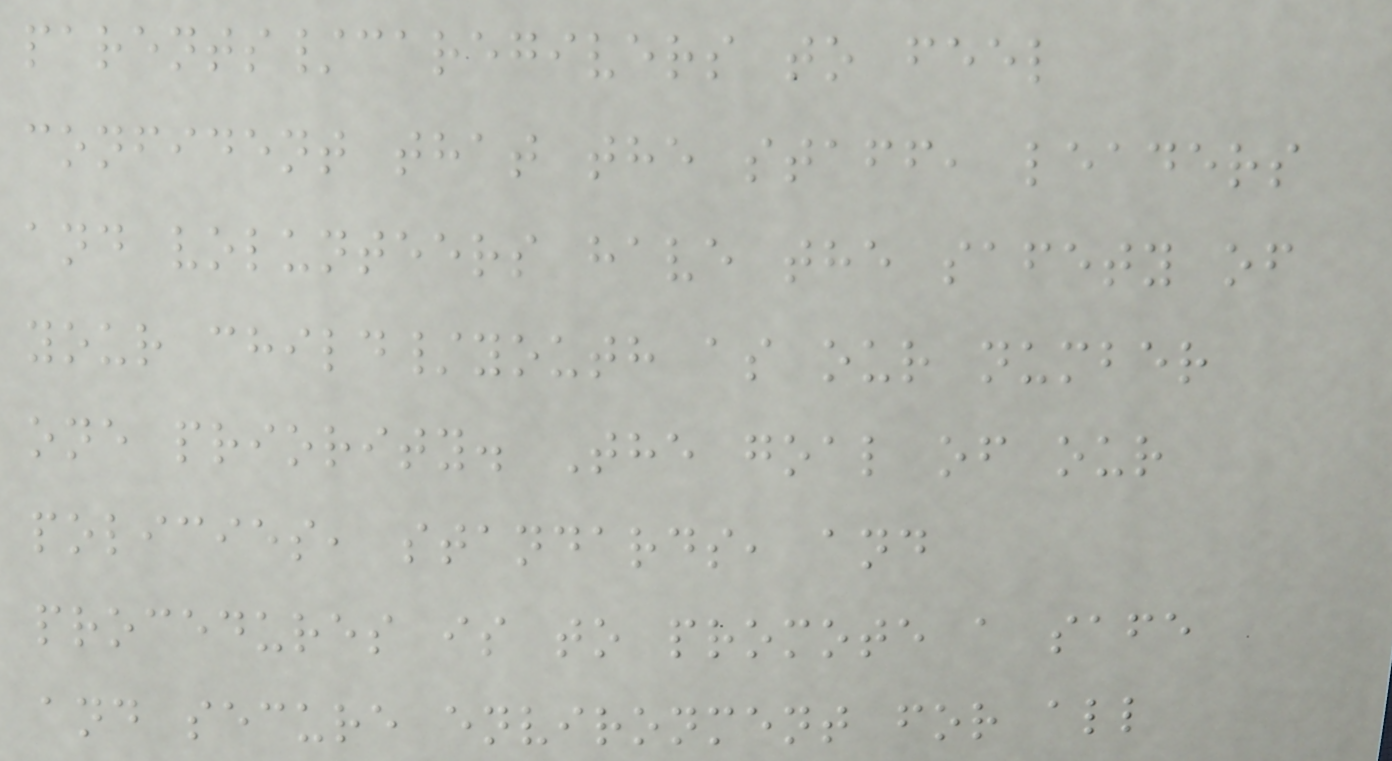parents/caregivers to feel
confident that the staff, leaders
and volunteers have the safety of
your child/youth as our number
one priority. The goal of our
policies, standards, and
procedures is to promote a safe
and secure environment for all
